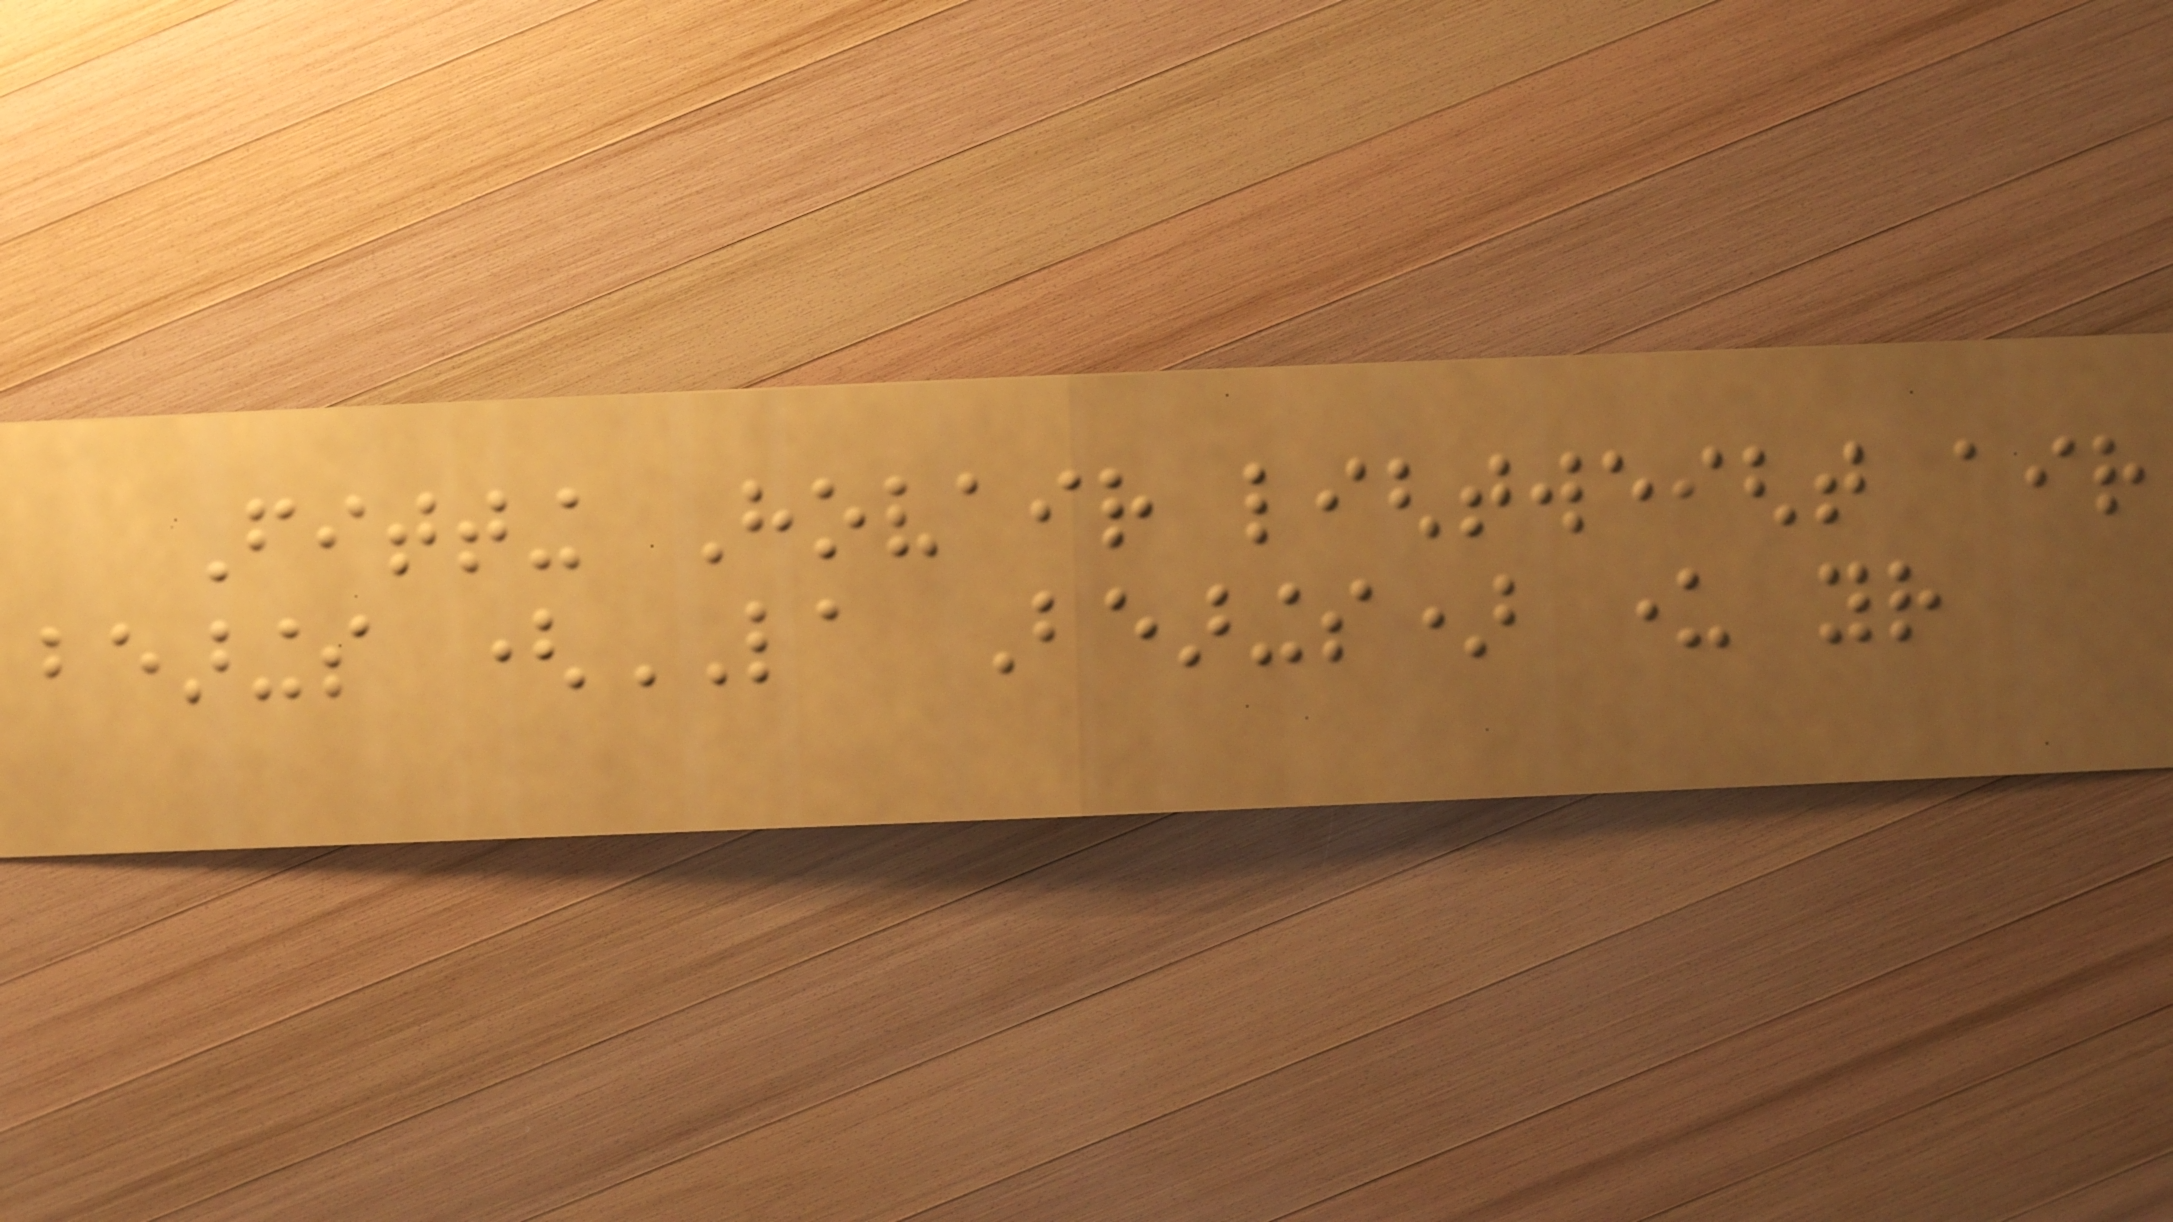Fitting Hovair lightweight air
bearings (LA Bearings) under your
